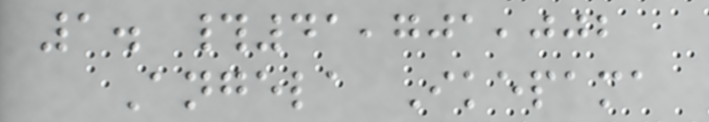1. #41,701,002
Angela Ikepama
